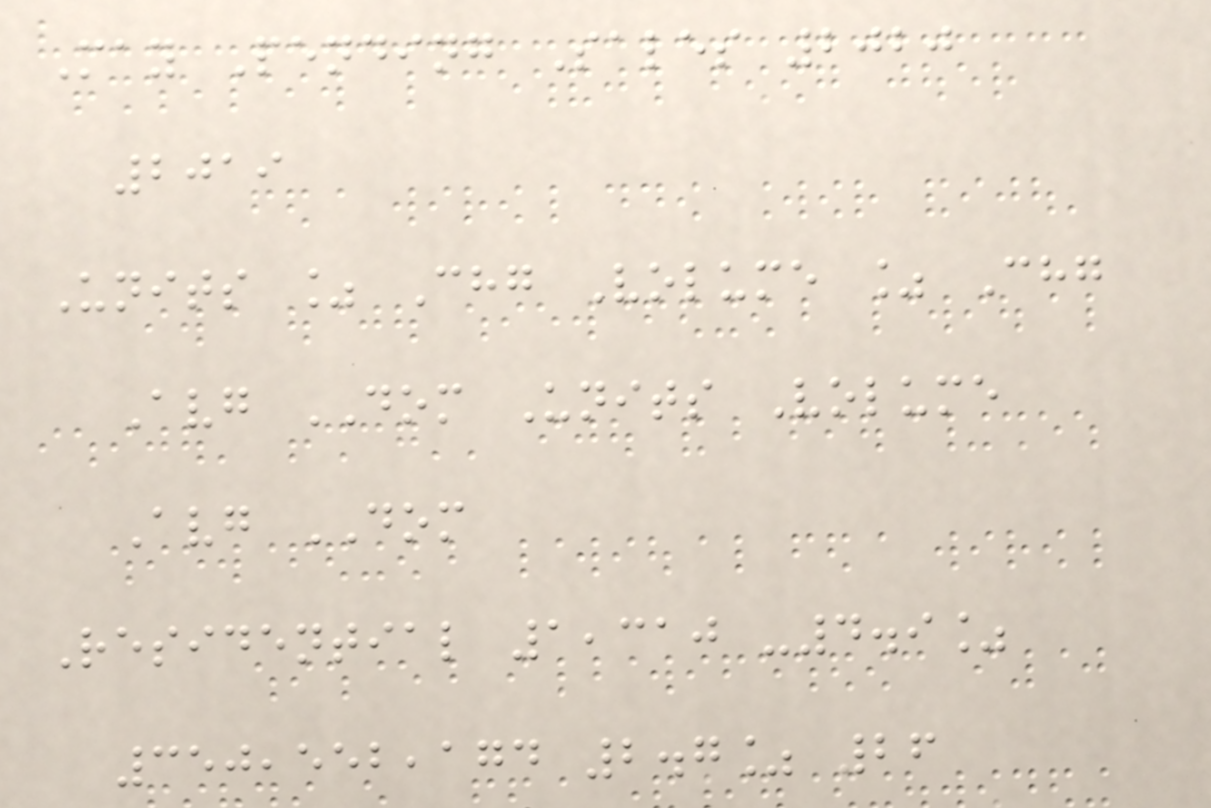May Pending Sales 2020
2019
Units % Chg Volume % Chg
Avg DOM Units Volume
Avg DOM
Residential 1,310 -4.9%
350,552,174 2.7% 26
